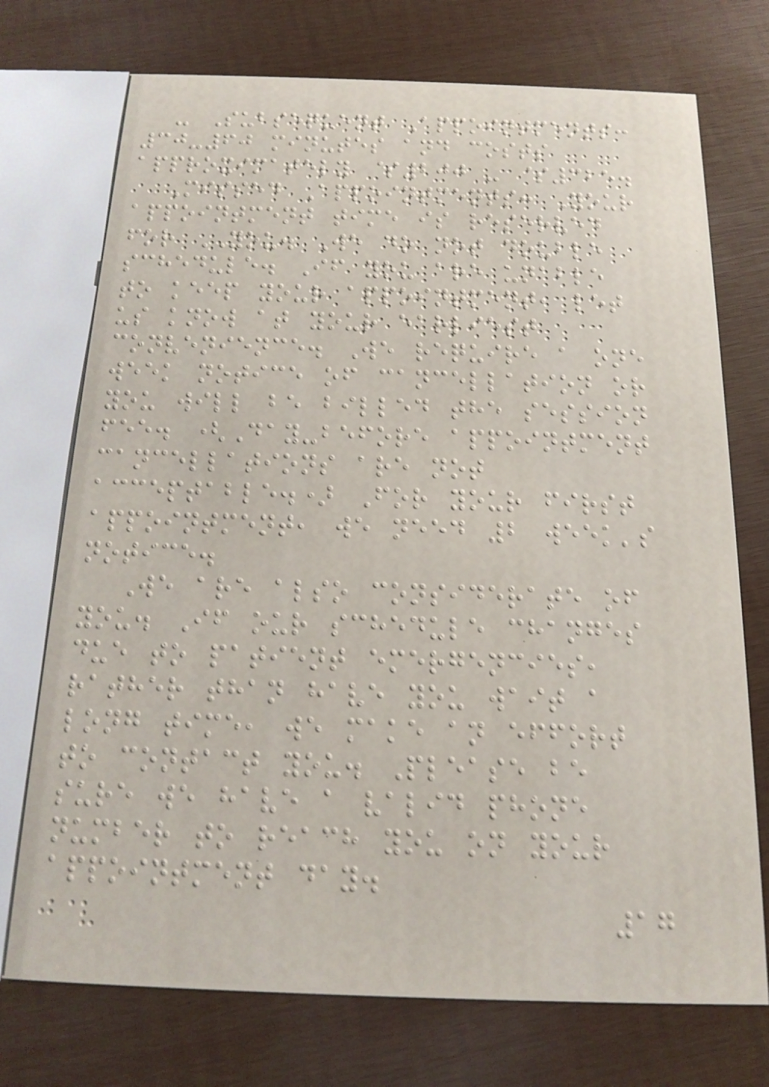- Subsequent Appointments:
30-60 minutes and costs
approximately $200 - $325.
Missed Appointments: Your
appointment time is reserved
for YOU. We do not double
schedule. If you are unable
to keep your appointment, let
us know at your earliest
convenience. We require a one
week notice of cancellation or
you will be billed the session
fee. (Day-before appointment
cancellations are not
acceptable.) For your first
appointment, we need 2 week's
notice.
We are also considerate of
you. If our schedule changes
due to patient emergencies,
rather than have you wait a
long time, we make an effort
to contact you. Please be
sure we have a valid phone
number to reach you on your
appointment day.
17
